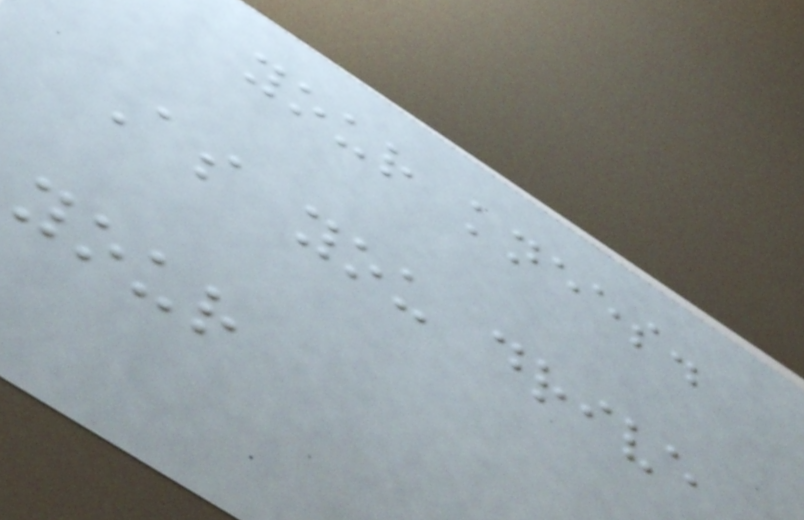your knees.
As you drive
your
